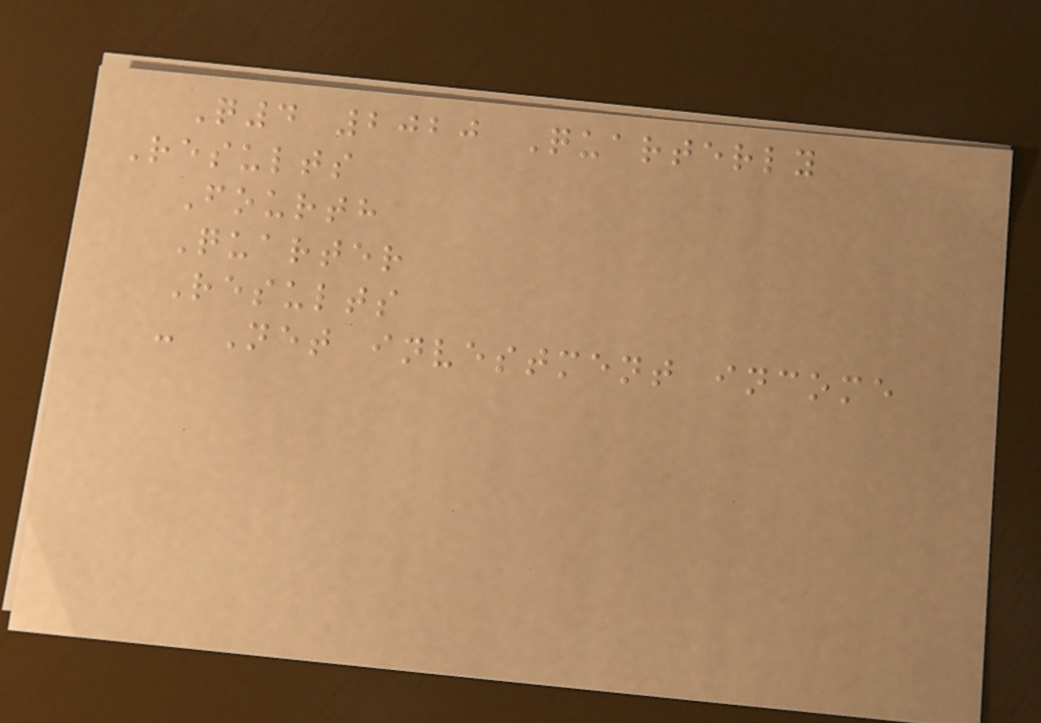Q4 2020 Quarterly
Results
Fourth
Quarter
Results
- Net investment income
